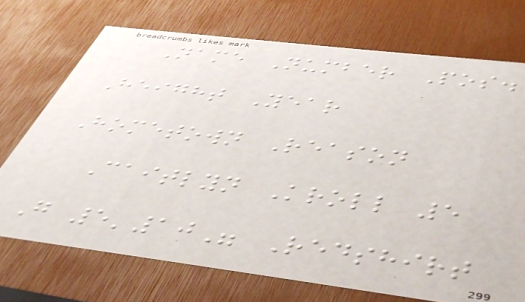Name Number Pos.
Height Year
Hometown Reason
Caitlyn Kroll 5
G 5'10" Redshirt
